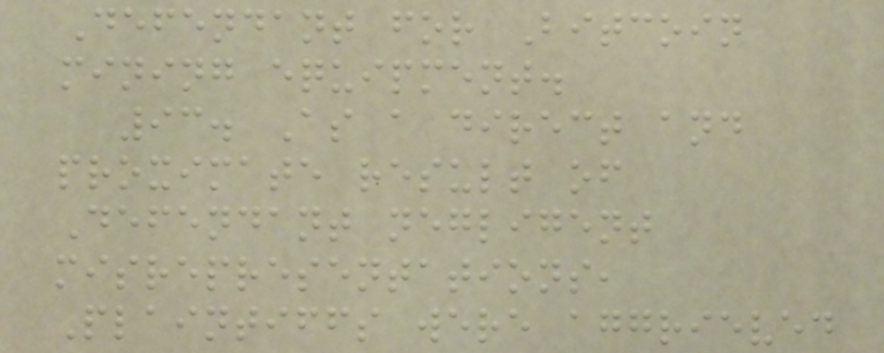Defendant for Bitcoin
mining equipment.
93. As a direct and
proximate result of
Defendant negligent
misrepresentations,
Plaintiffs were aggrieved
